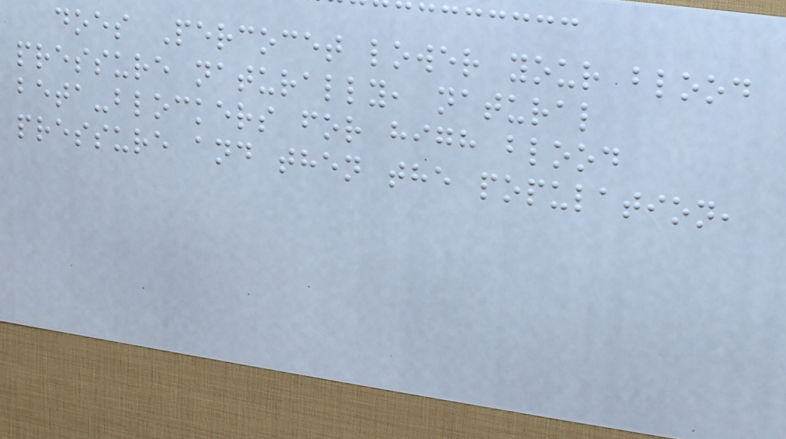does Percocet lower your blood
pressure naturally, natural
beta-blockers for high blood
pressure and then the population,
